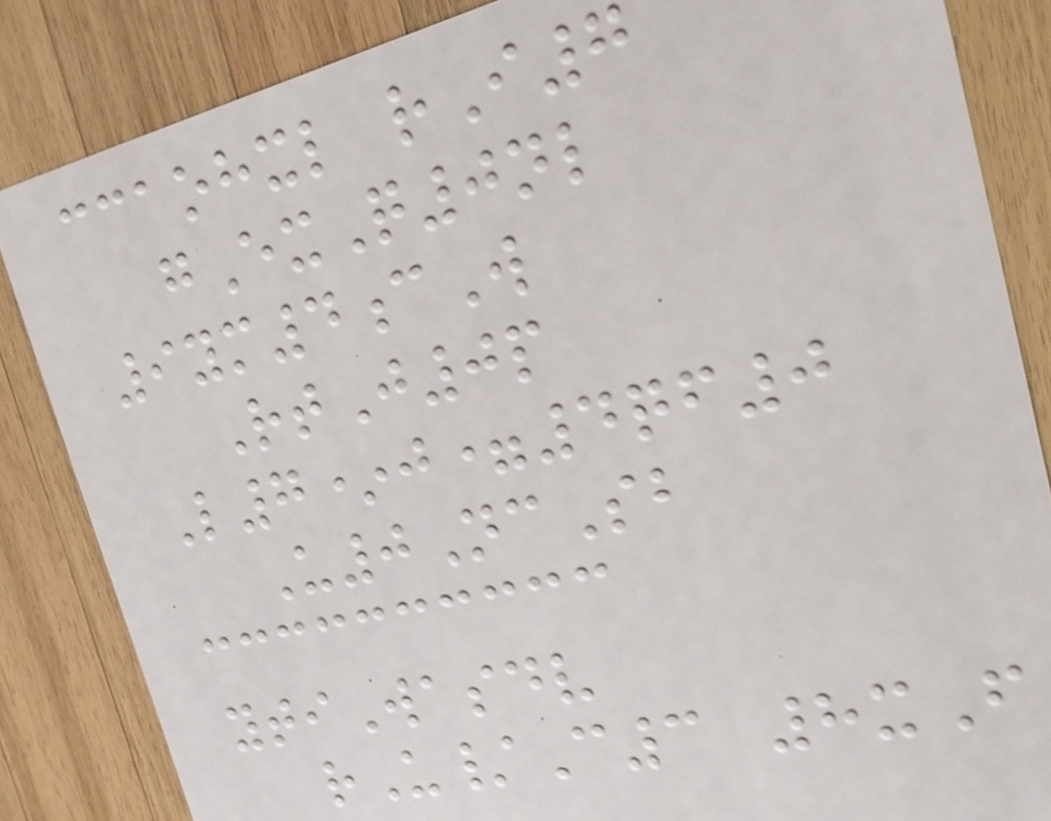ccaohxl rI7
gExQ0nl
9ym4cW
RtJ0p
L7*j=4qf0
U0NcSb
ytiWasdv
rU/C3 8xF
